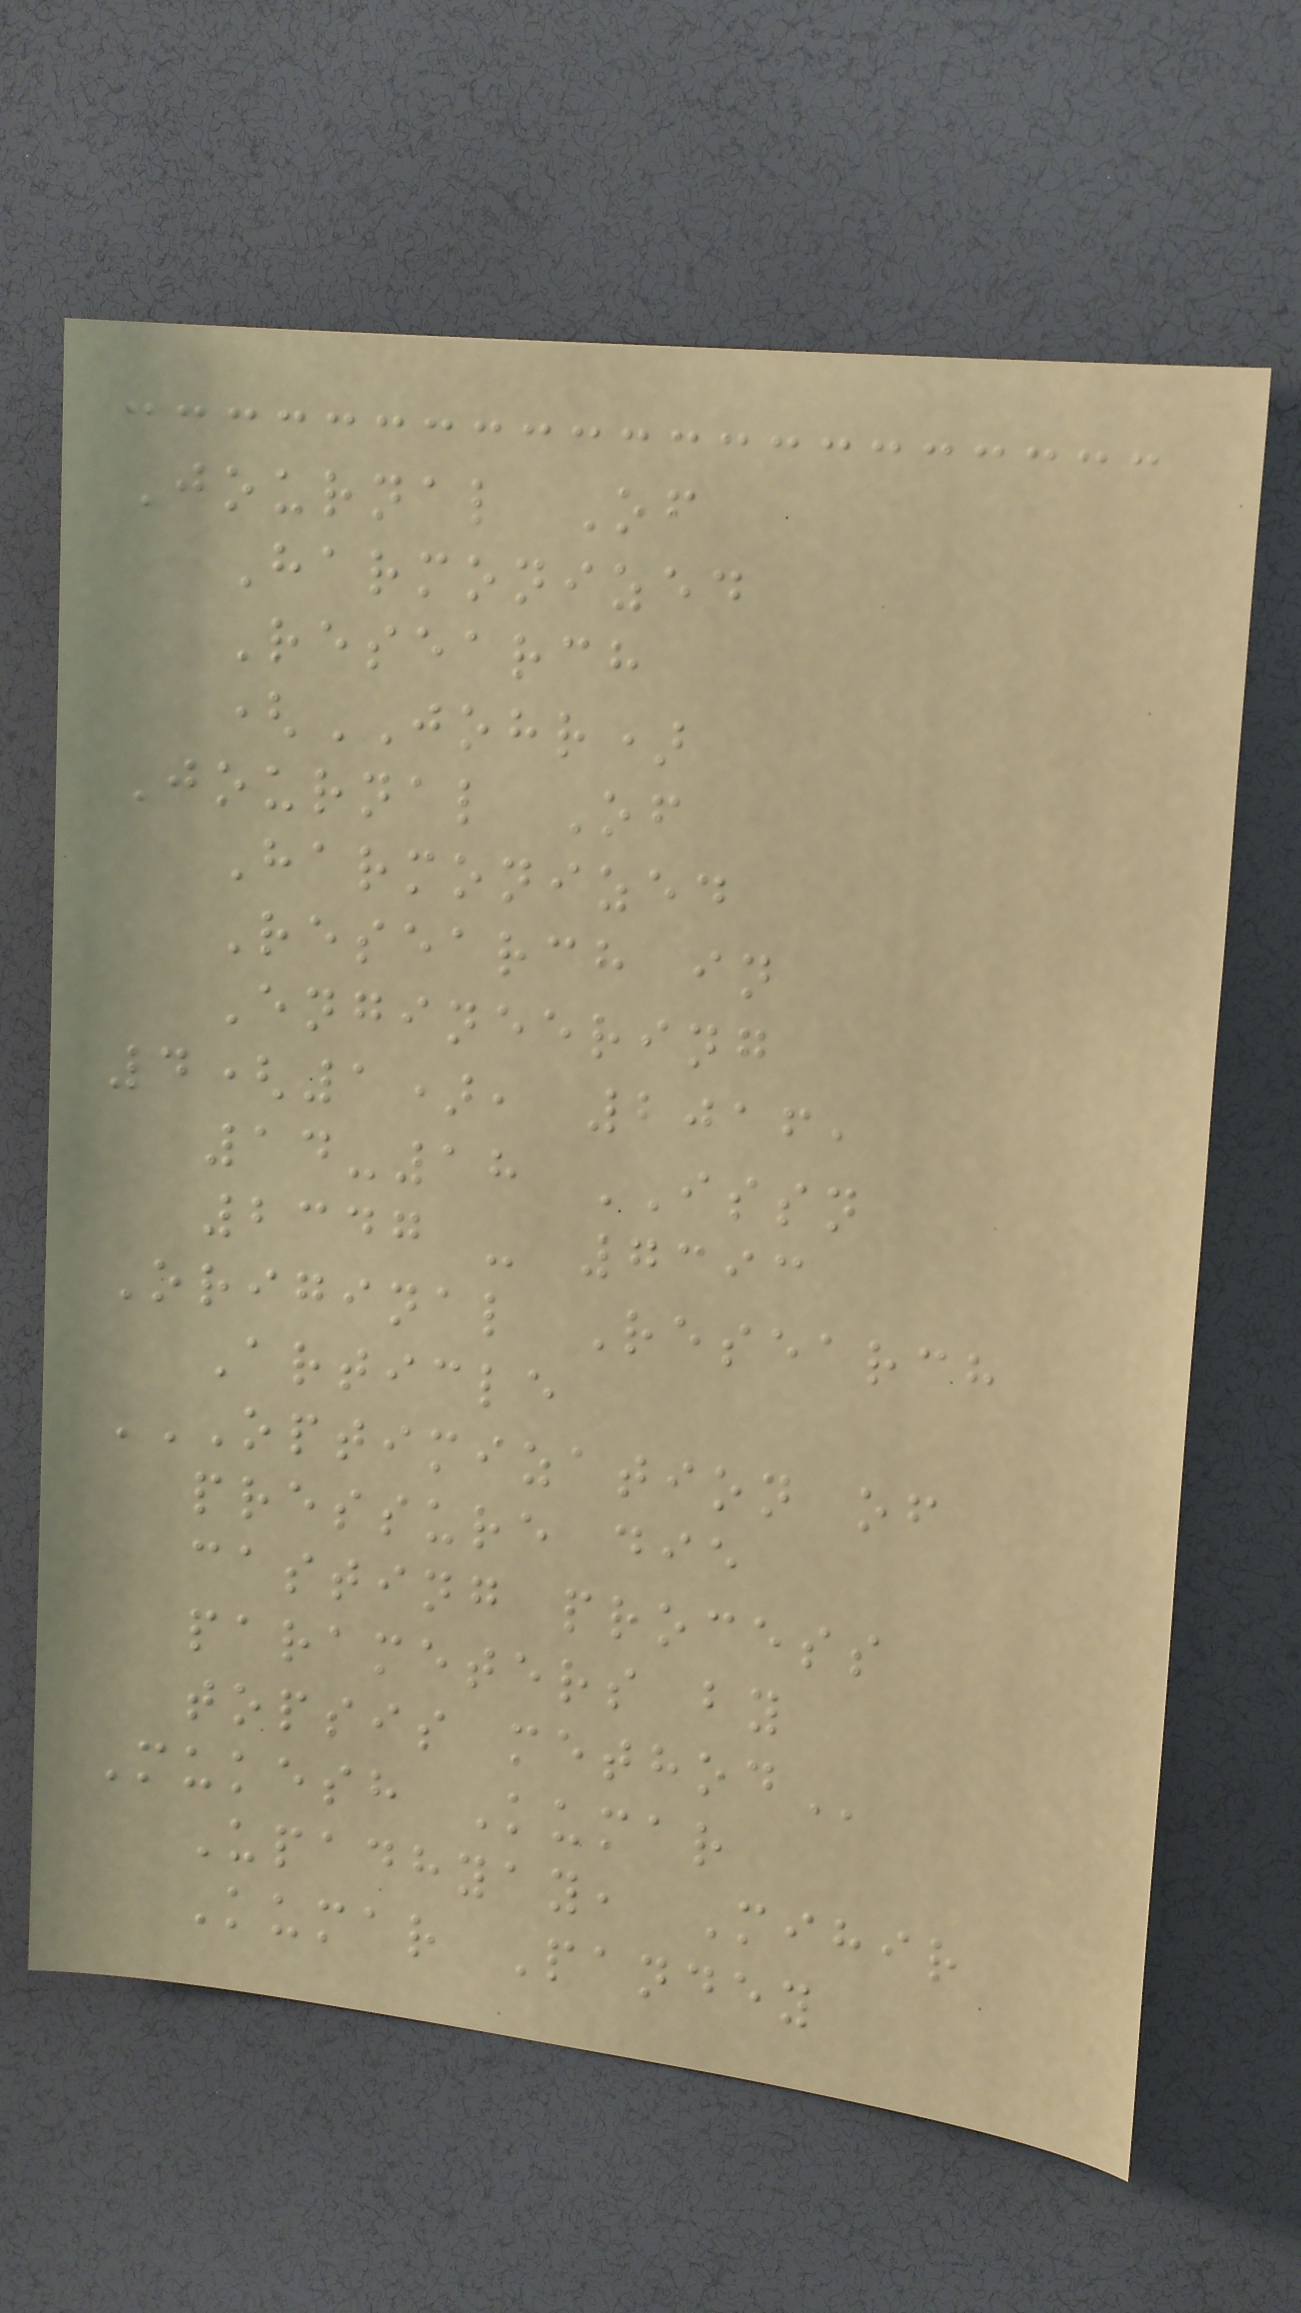Journal Of
Harmonized
Research
(JOHR)
Journal Of
Harmonized
Research in
Engineering
4(1), 2016,
14-18 ISSN
2347 - 7393
Original Research
Article
OPTIMIZATION OF
PRESSURE DIE
CASTING PROCESS
PARAMETERS BY
TOPSIS METHOD
Mukesh Kumar
Upadhyay, Mihir
Kumar Pandey
